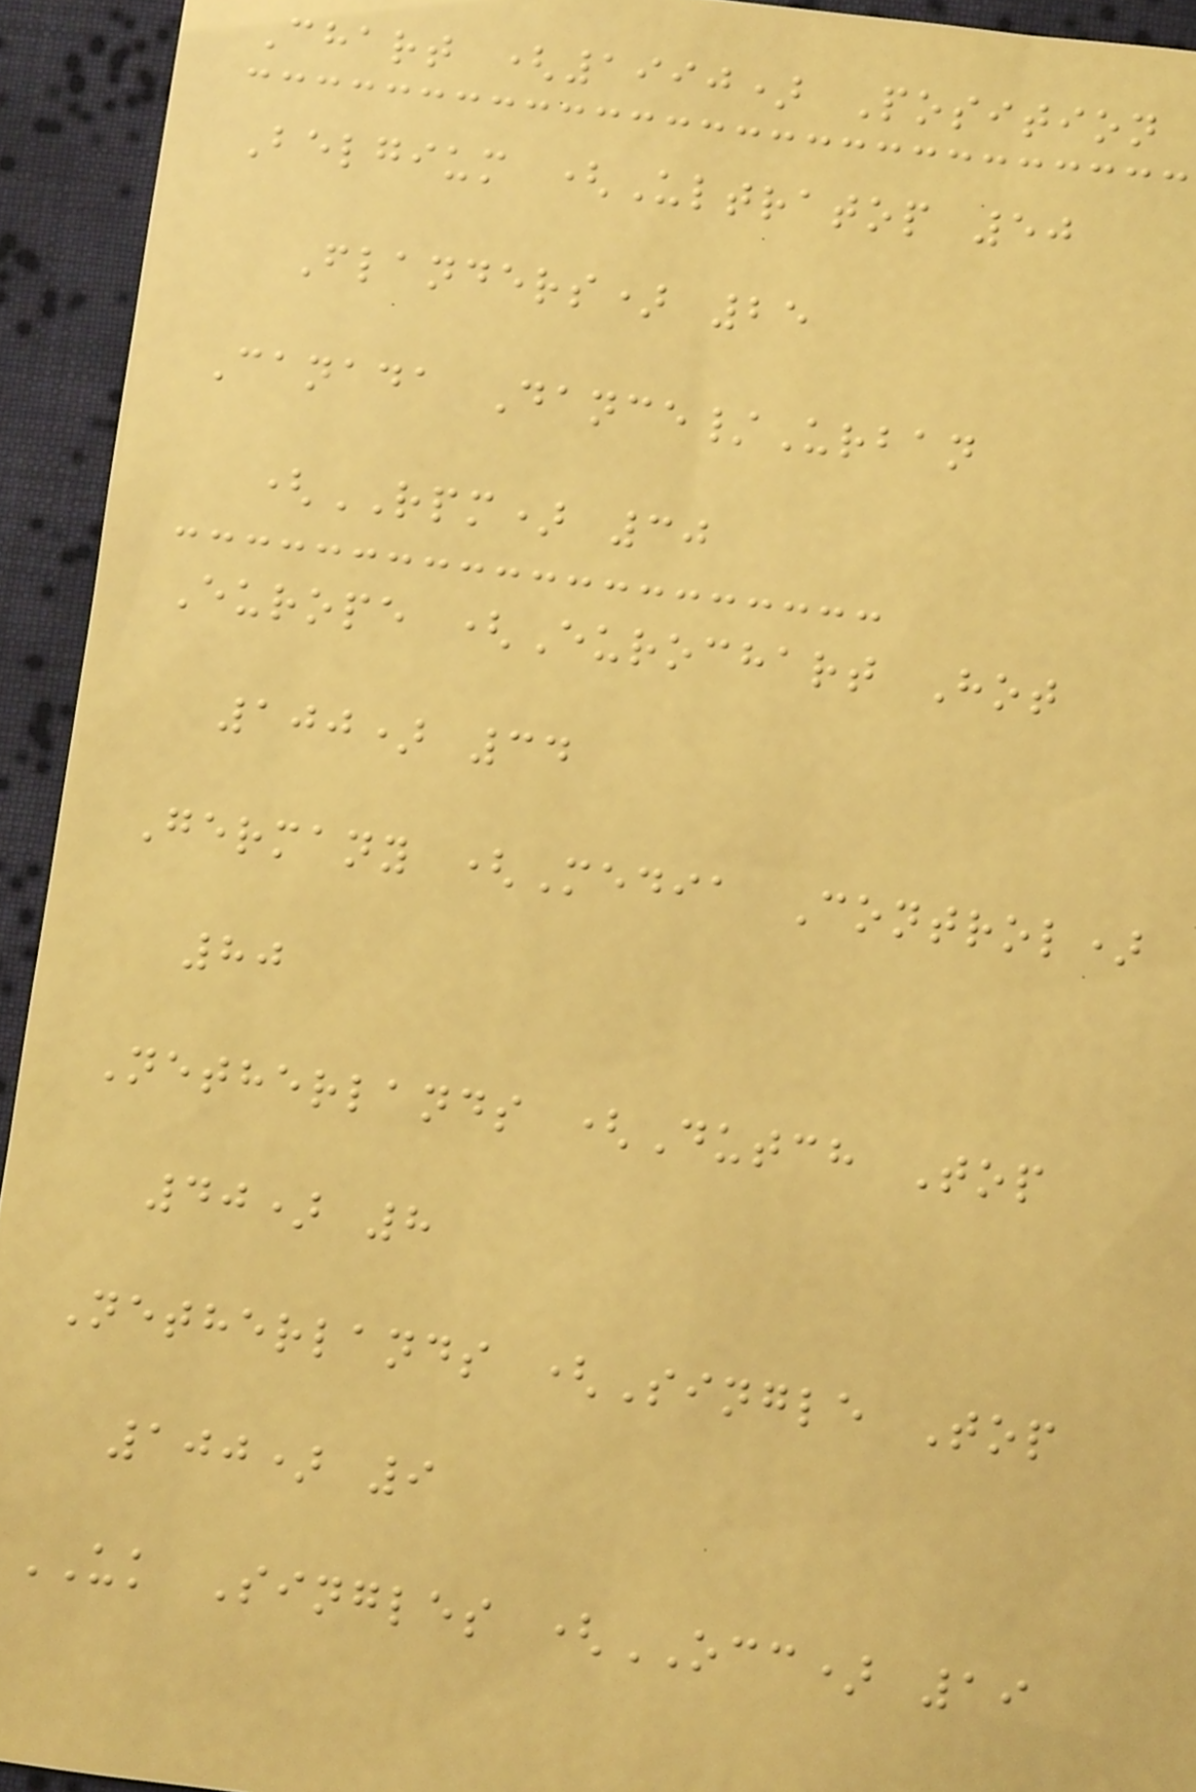Chart (1990) Position
Belgium (Ultratop 50
Flanders) 25
Canada Dance/Urban
(RPM) 30
Europe (Eurochart Hot
100) 34
Germany (Media Control)
80
Netherlands (Dutch Top
40) 8
Netherlands (Single Top
100) 9
UK Singles (OCC) 19
